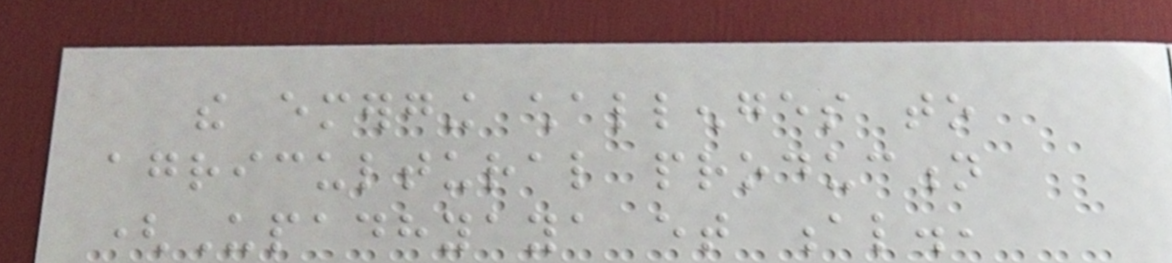the emerging challenges to
agricultural production
(Upadhyaya et al.,
